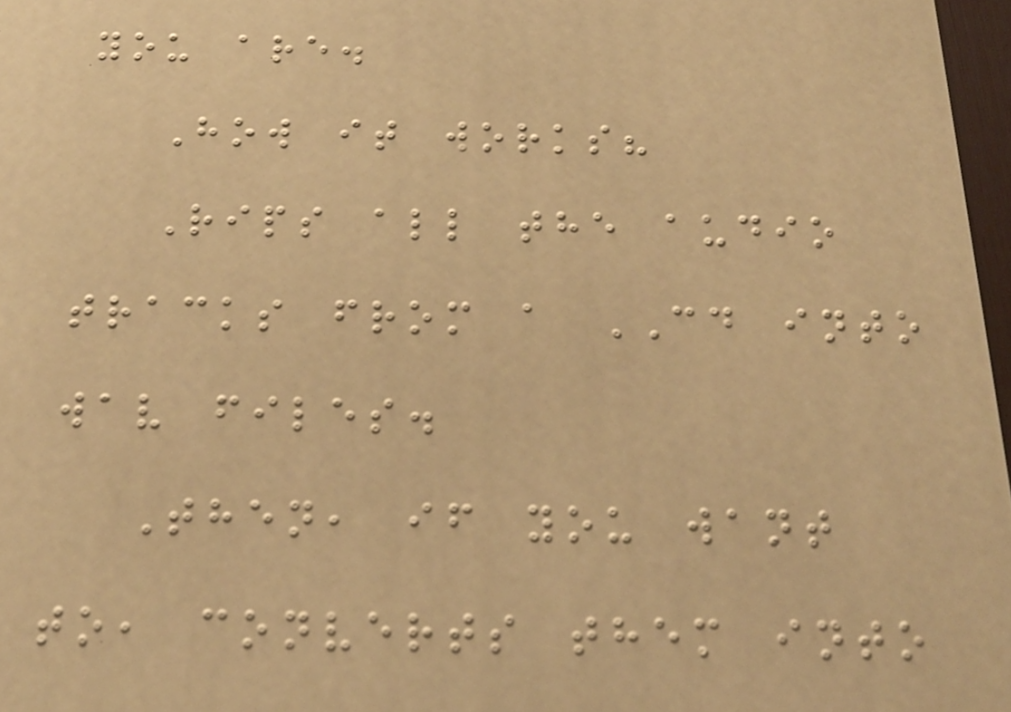you are.
How it works?
Rips all the audio
tracks from a CD into
wav files.
Then, if you want
to, converts them into
